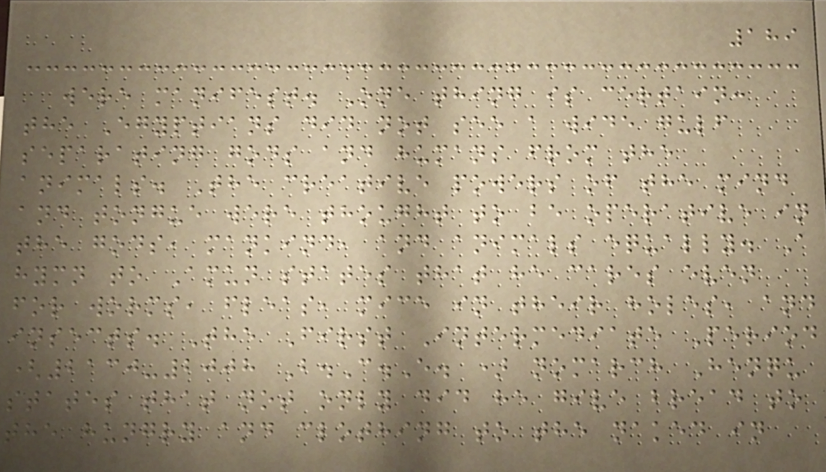189
were manifest. One thing is certain:
the Egyptians did not see a wide gulf
separating gods and humans from the
animals. The creative powers of the mind
and tongue were thought to be operative in
the gods, mankind, and animals equally. A
hymn to Amun states that he cares even
for worms, fleas, mice in their holes, and
insects. The First Intermediate Period
(2130-2008 B.C.E. ) nomarch Henqu
states that not only did he give bread to
the hungry and clothing to the naked in
